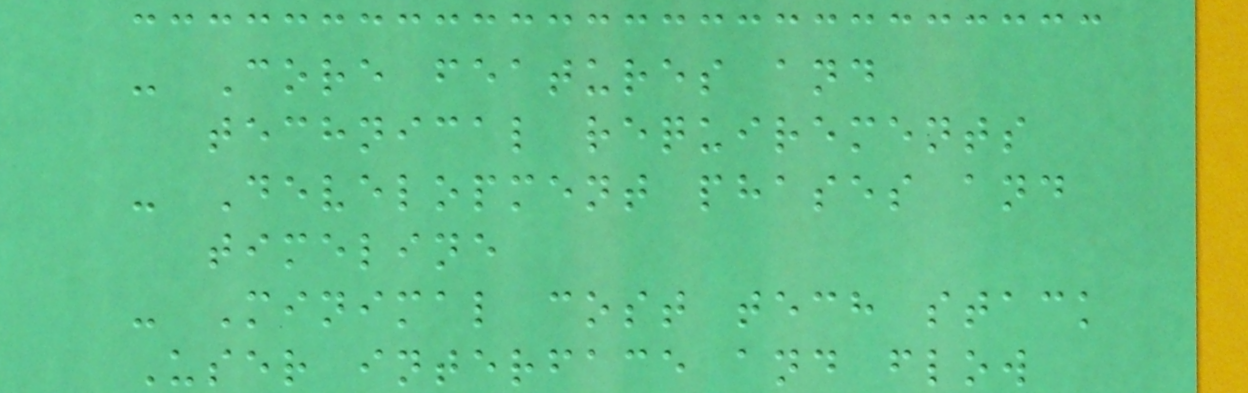- Core features and
technical requirements
- Development phases and
timeline
- Minimal cost tech stack
User interface and flow
